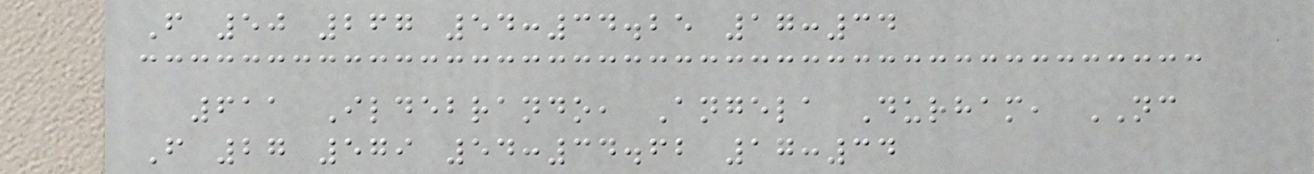F 50 267 54:34.25 17:34
611 Ildebrando, Angela Durham, NC
F 27 579 54:34.62 17:34
